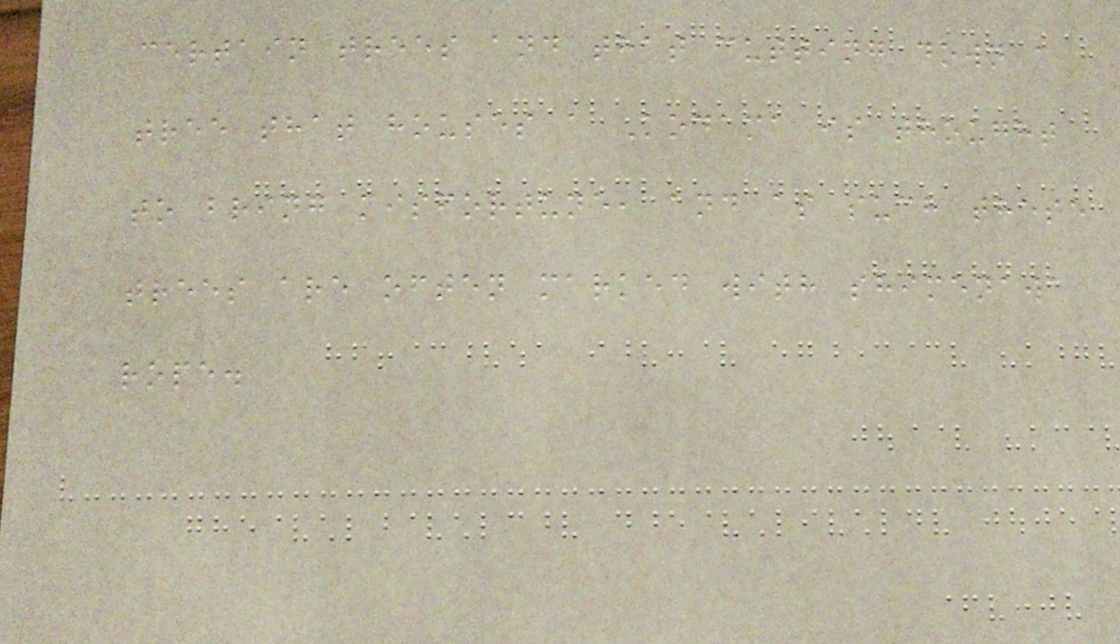certain trees and that cutting down a
tree that houses a Kodama is thought
to bring misfortune, and as such these
trees are often marked with shimenawa
rope.
